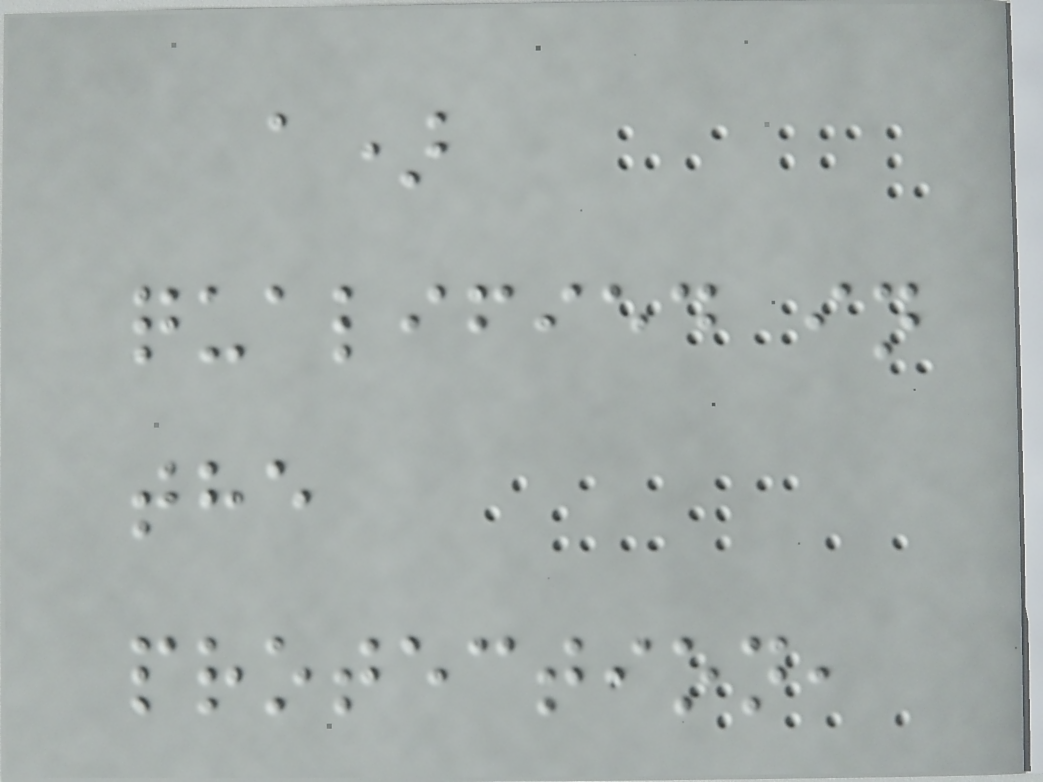a)
qualified in
the
protection,
